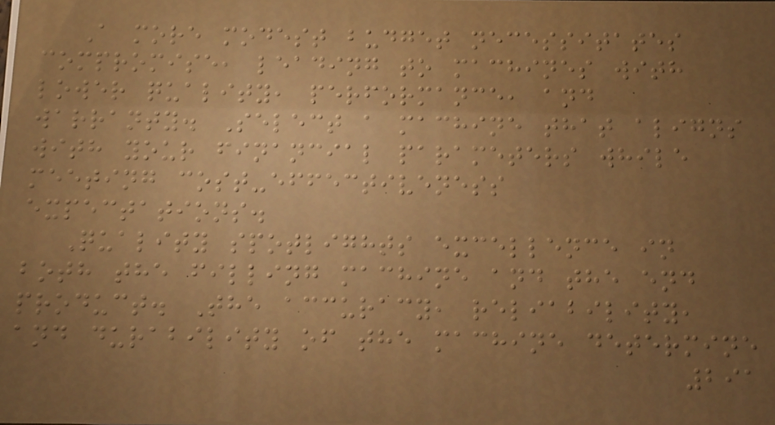A more modest budget necessitates
compromise, leading to machines with
lower quality, performance, and
warranty. Select a machine that aligns
with your financial parameters while
meeting cost-effectiveness
expectations.
Quality spotlights excellence in
both the filling machine and the end
product. The accuracy, reliability,
and durability of the machine determine
291
